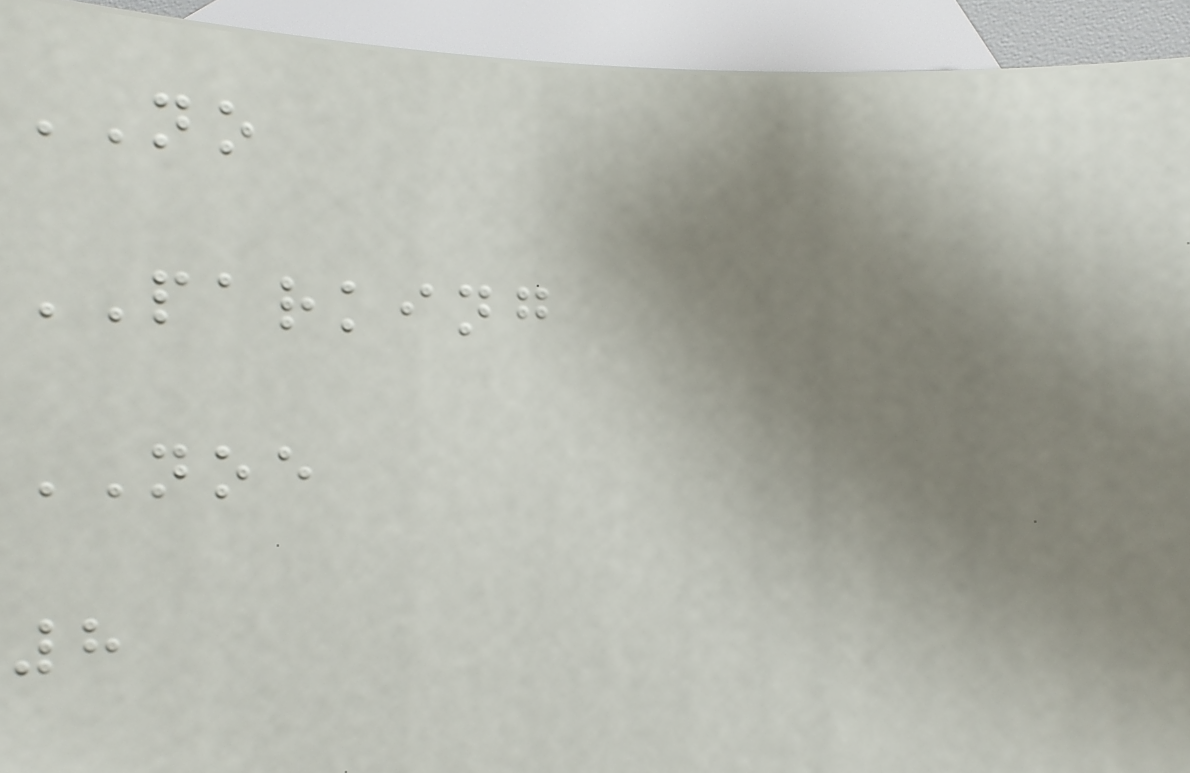NO
PARKING
NOE
8
